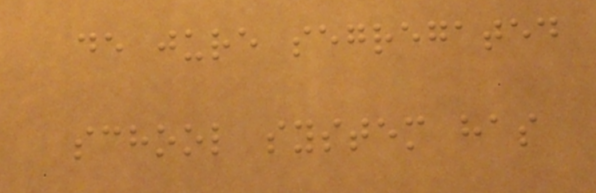de jure segregated
school system has
